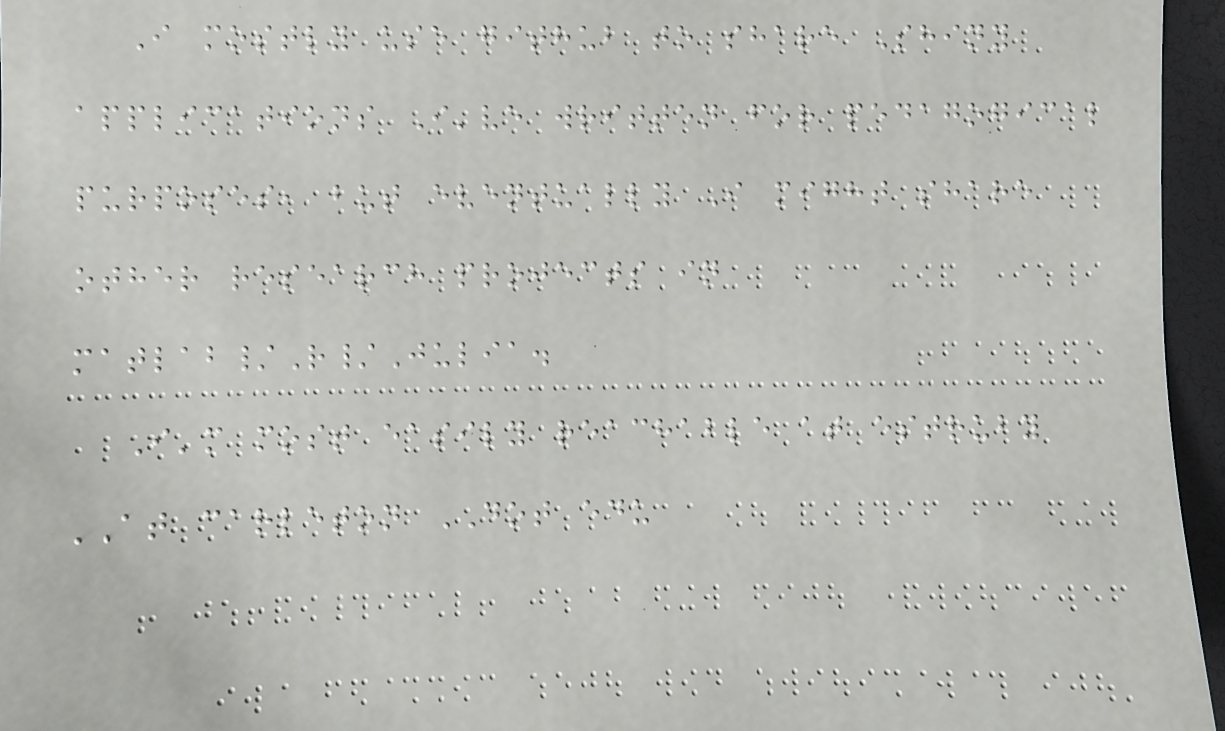I mostly use github to share Shiny
applications I've written for pedagogical
purposes, but eventually I might share
other research projects in
matlab/R/Julia.
I'm most easily reachable at estruby
AT carleton DOT edu
